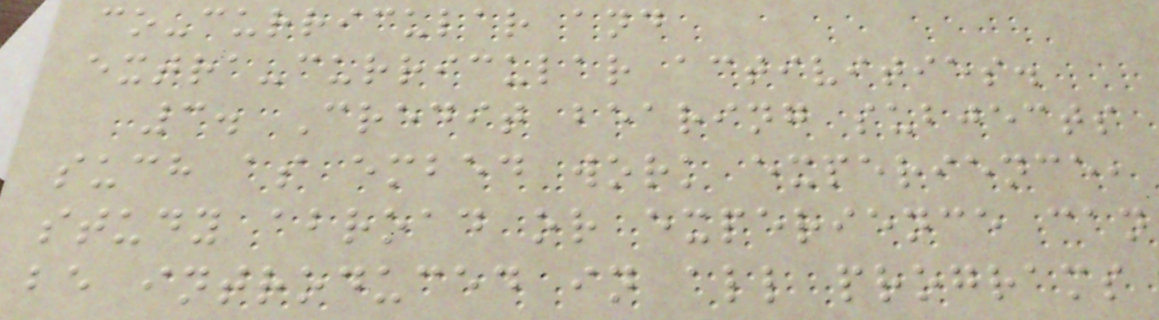co-curricular and
extra-curricular activities.
3. Credit bearing subjects
such as embed work experience,
study abroad or experience can
be introduced in all programs
